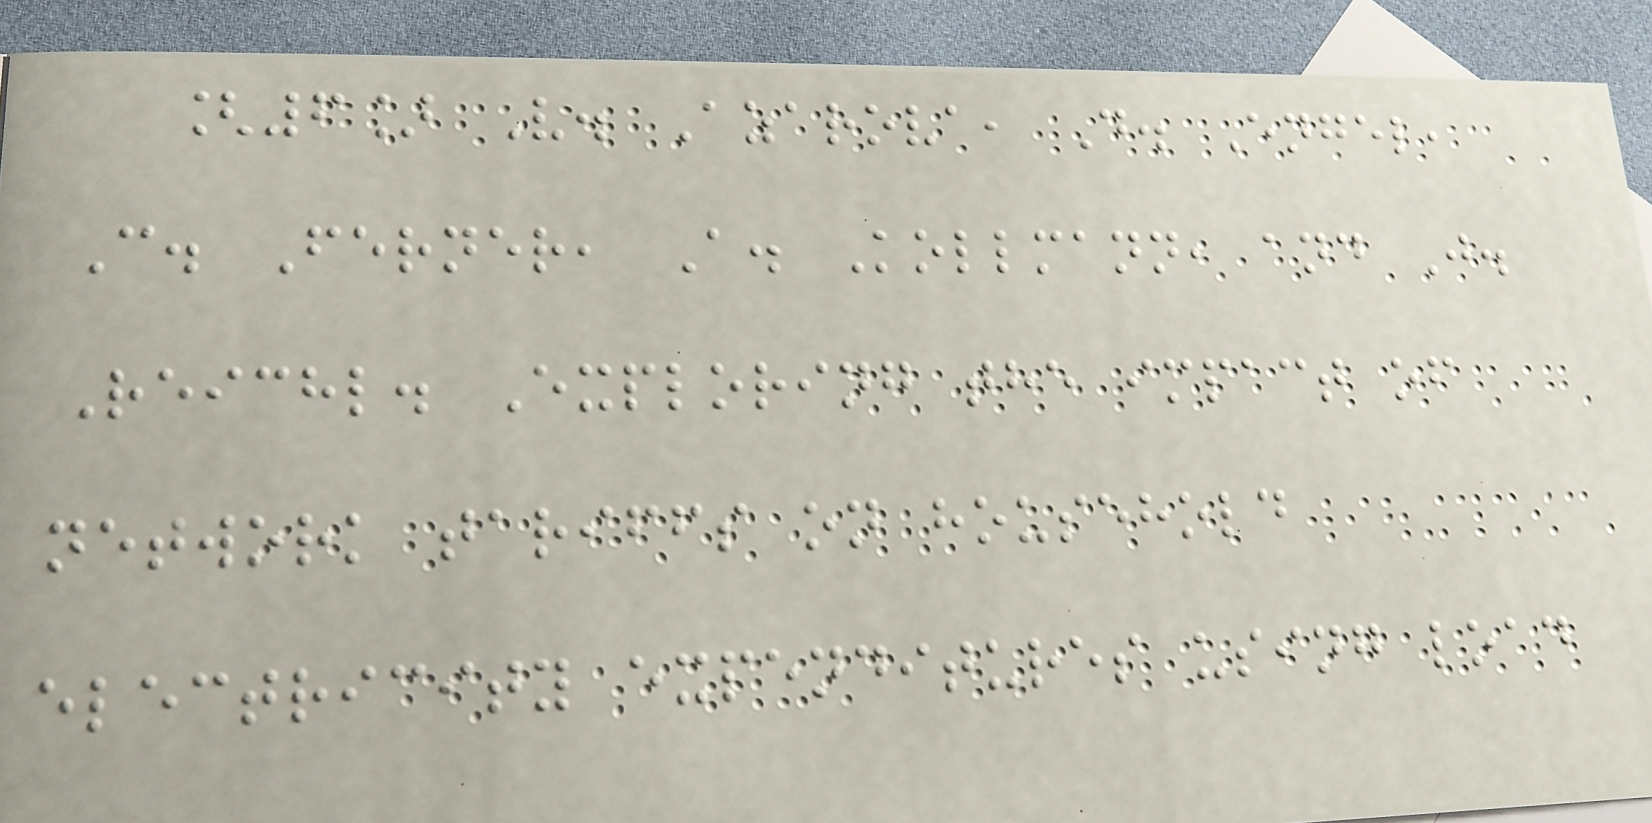[6] V. Azarova, D. Engel,
C. Ferner, A. Kollmann, and J.
Reichl. Exploring the impact of
network tariffs on household
electricity expenditures using load
